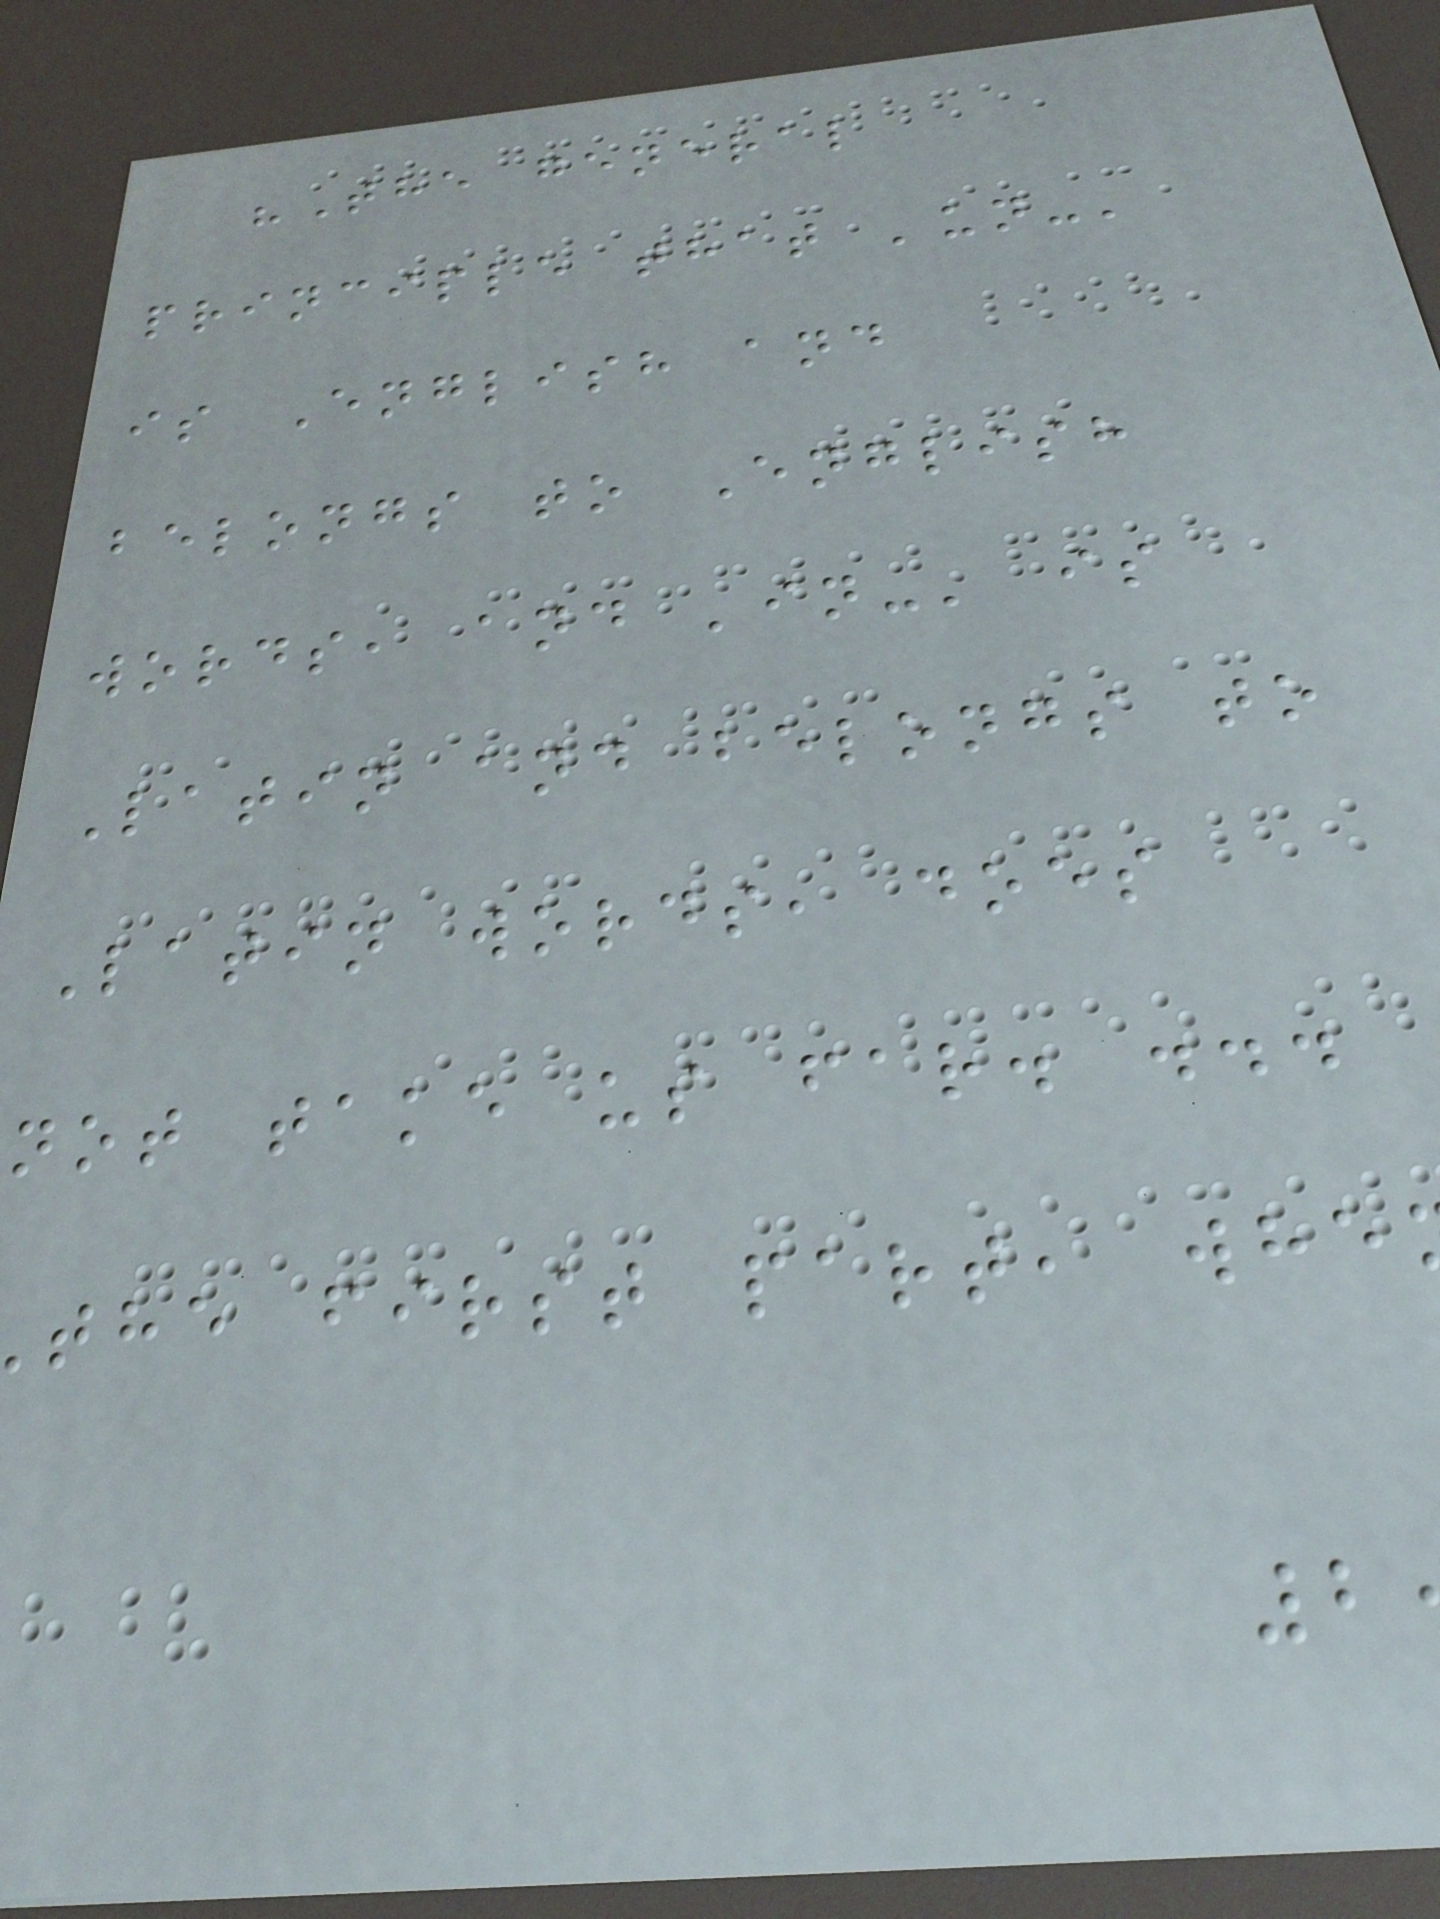"The general
principle that 'un-'
is English and
belongs to English
words, and 'in-' is
Latin and belongs to
Latin words, does
not take us far. ...
the first part, whe
